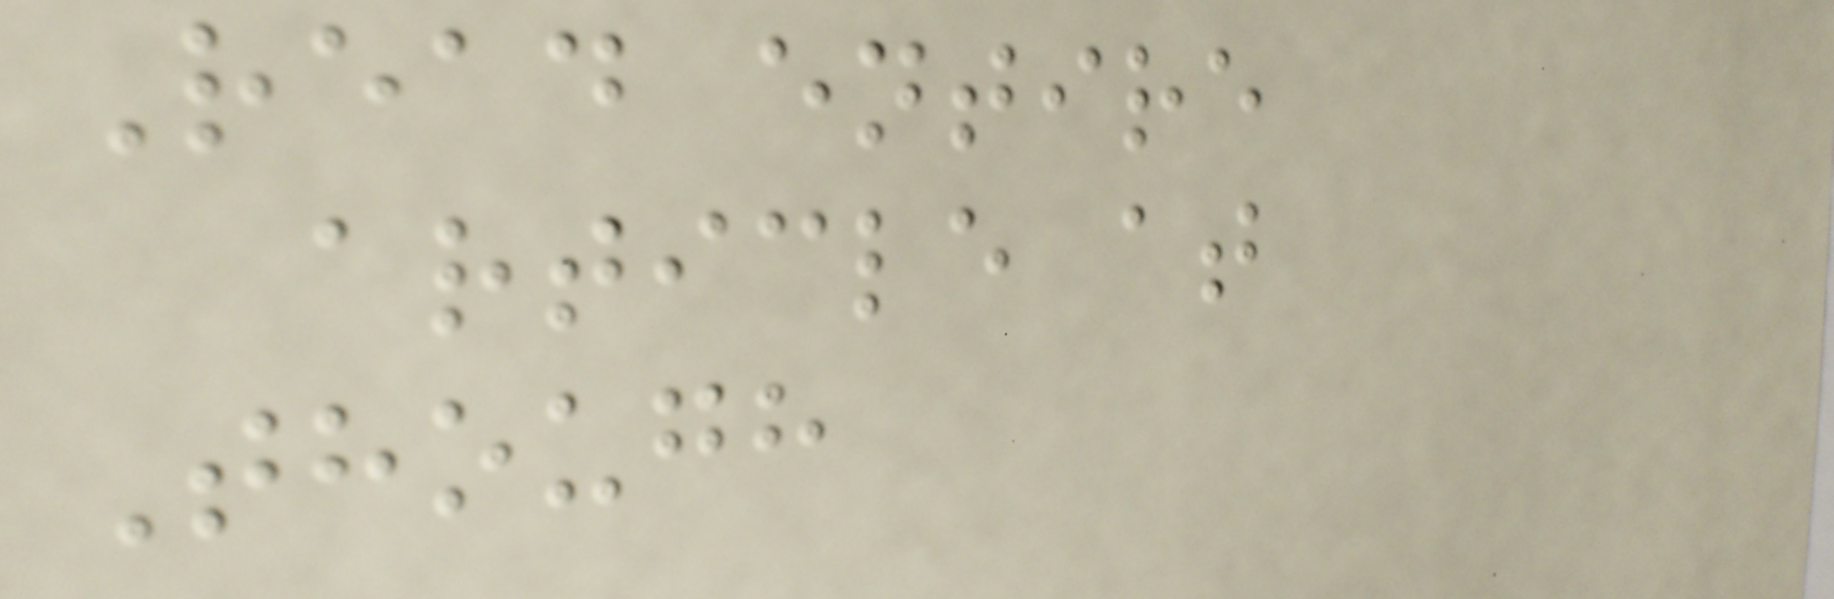Read entire
article at
Though
